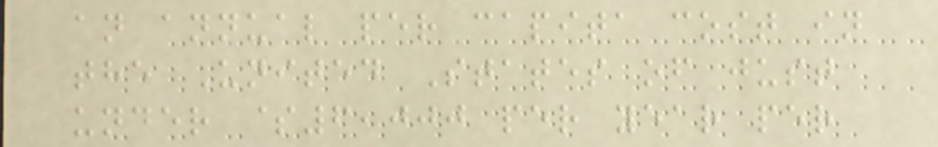an annual per capita cost in
the United States of just
under $6,000 per year per
